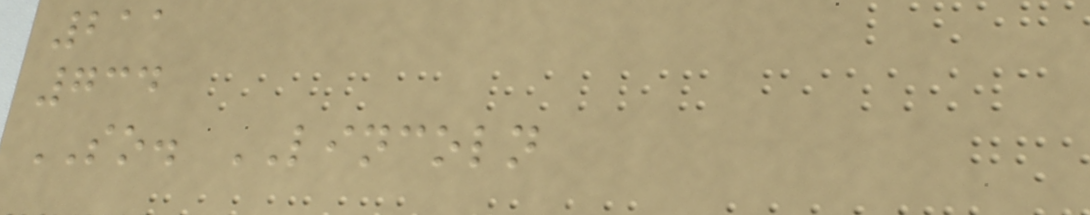211
734
SO. LINCOLN
